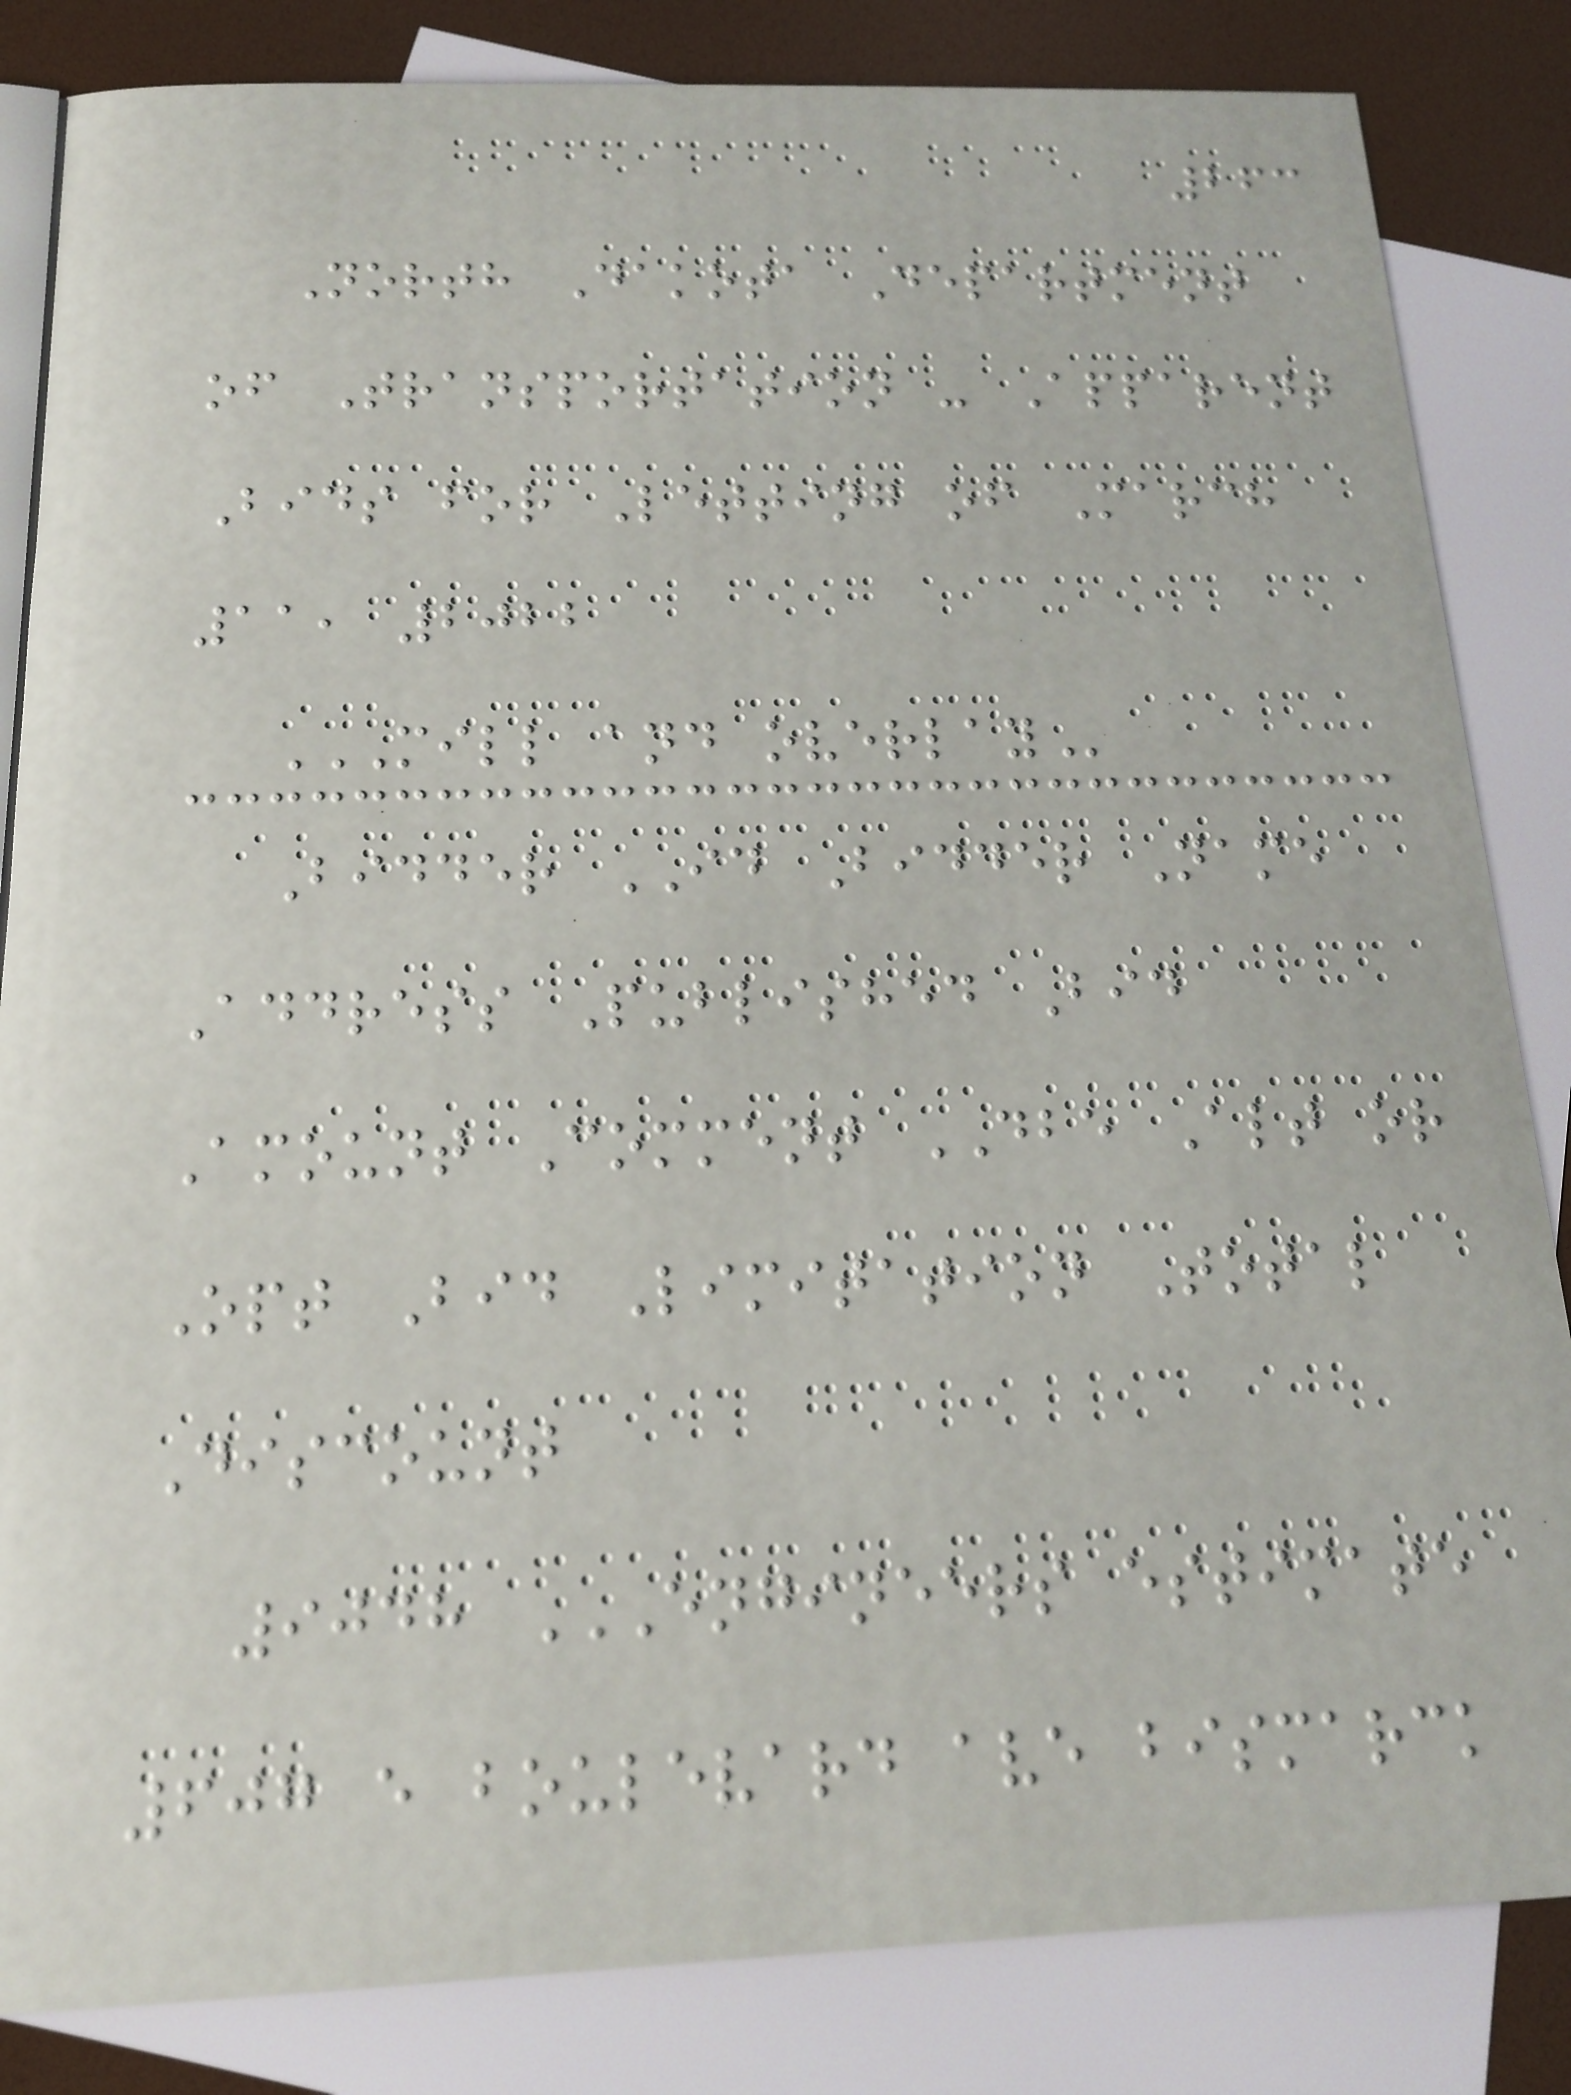263
North Dakota Department
of Transportation - Apparent
Bids for Letting of March
11, 2022
MILL AND OVERLAY
Bidder ID Bidder Name
Address Published Bid
Amount Comment DBE Alt or
Opt Bid Limitation Total
Discount
9048 ENGINEERS ESTIMATE
607 E BOULEVARD AVE BISMARCK
